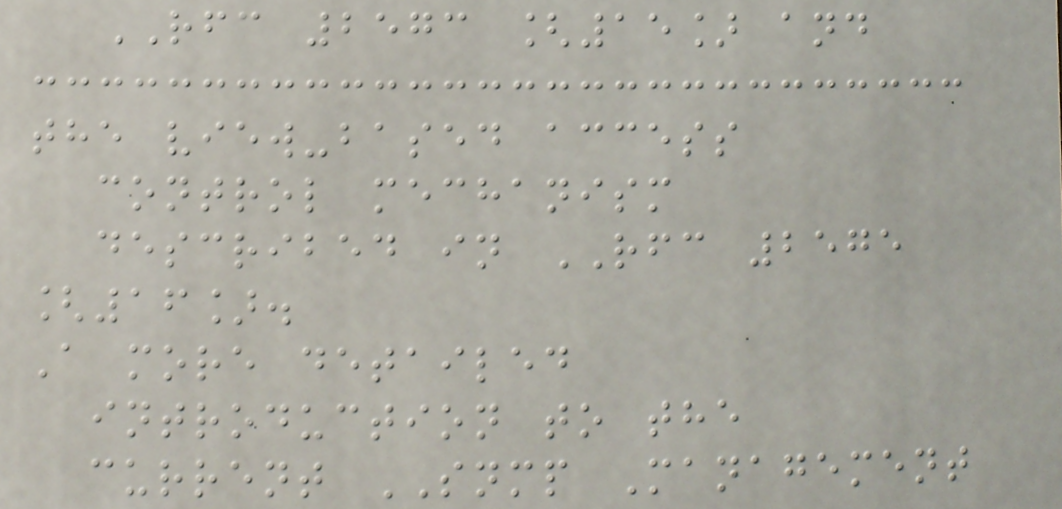RFC 2573 [15] and
the view-based access
control mechanism
described in RFC 2575
[16].
A more detailed
introduction to the
current SNMP Management
